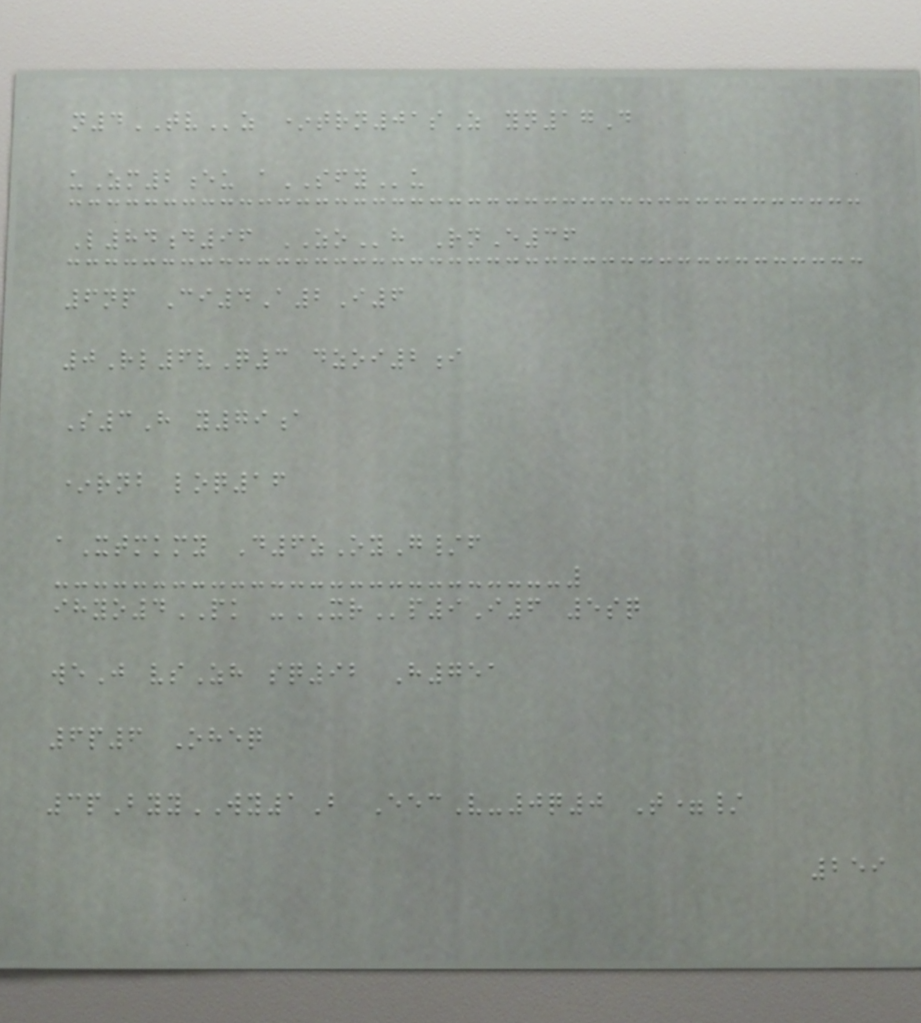n4TVz *trn01sZ yn17D
uZm2eu aSFYu
L84d96 ZOh RnE36
6np Ci4A2I6
0Rl6vQ3 dzoi2i
S3H y79a
*rnb loq16
aXtmkmy D6zOyG/f
ihyo4PK -XRp9I6 5sq
weJ vsZh sq92 H751
6p6 Oheq
3pByyWY1B EecV-0q0 T=/
259
